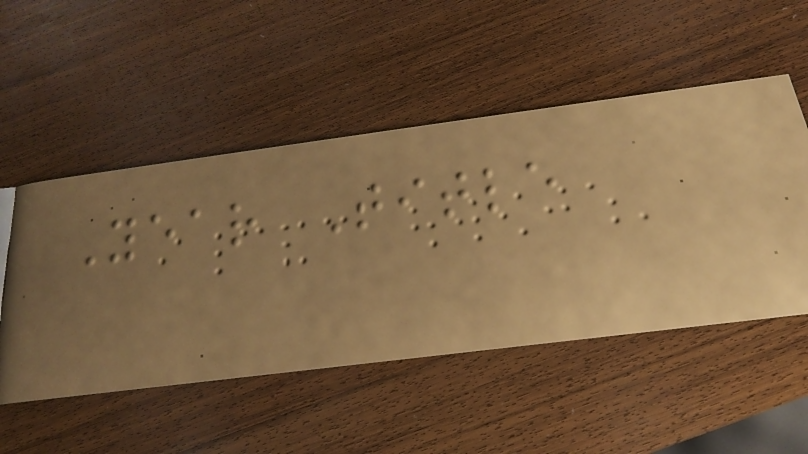Year Title
